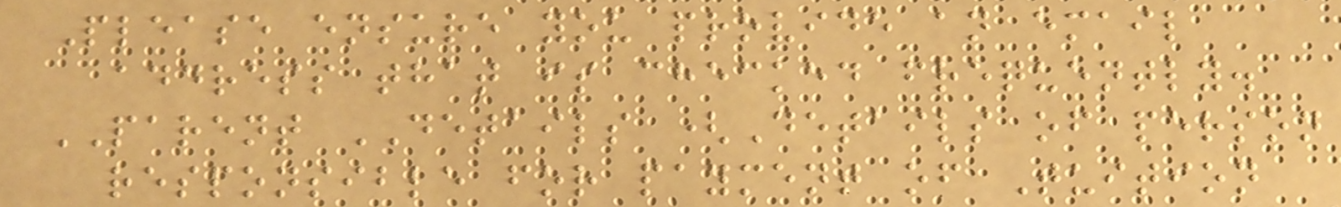Please ensure you provide an email
address that is checked frequently.
PARENT DETAILS (Details of person
responsible for payment of Tuition
